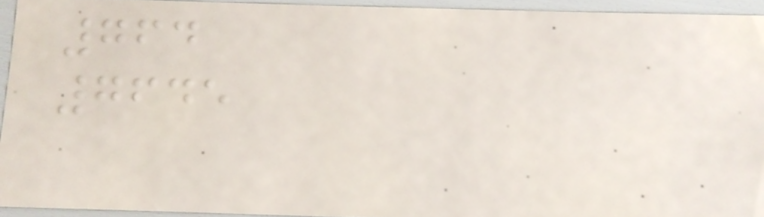764
7645
